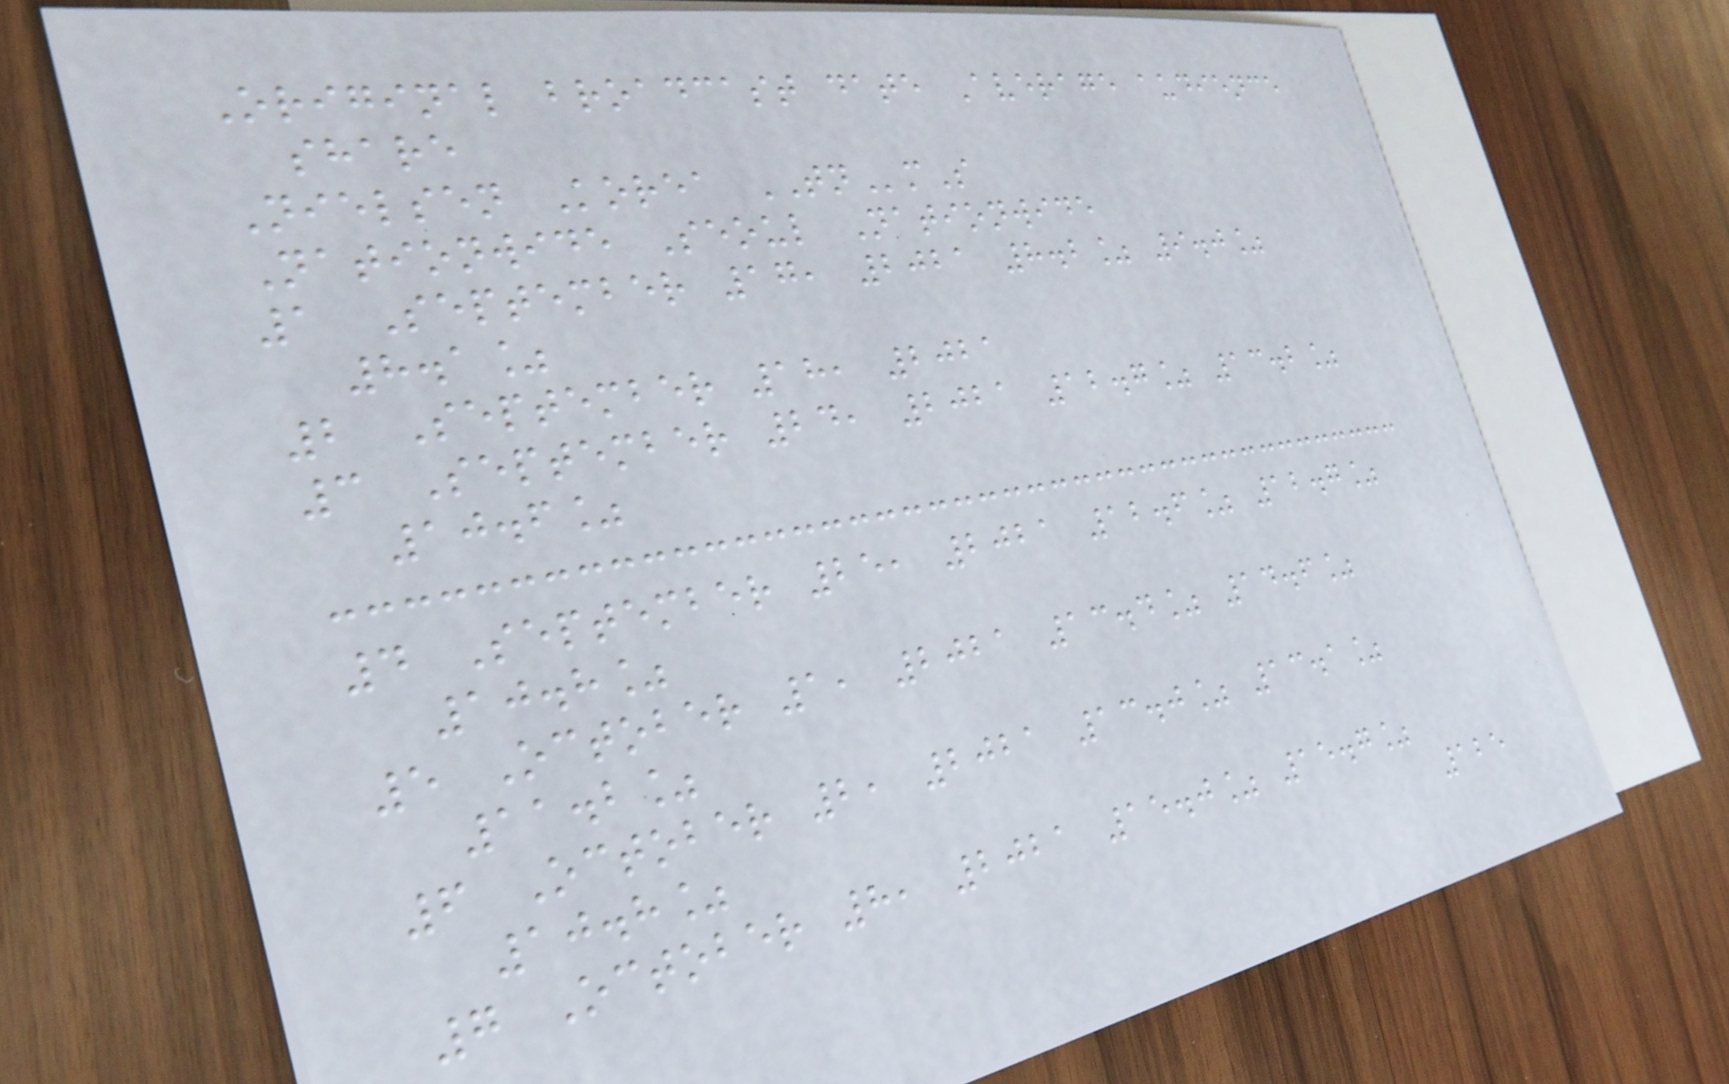Original broadcast date Average audience
share
Nielsen Korea TNmS
Nationwide Seoul Nationwide
1 September 17, 2021 8.2% 9.0%
8.1%
2 September 18, 2021
3 September 24, 2021 12.7% 13.2%
10.6%
4 September 25, 2021 12.6% 12.7%
10.8%
5 October 1, 2021 13.4% 14.6%
11.2%
6 October 2, 2021 13.0% 13.1%
10.8%
7 October 8, 2021 15.0% 15.7%
125
